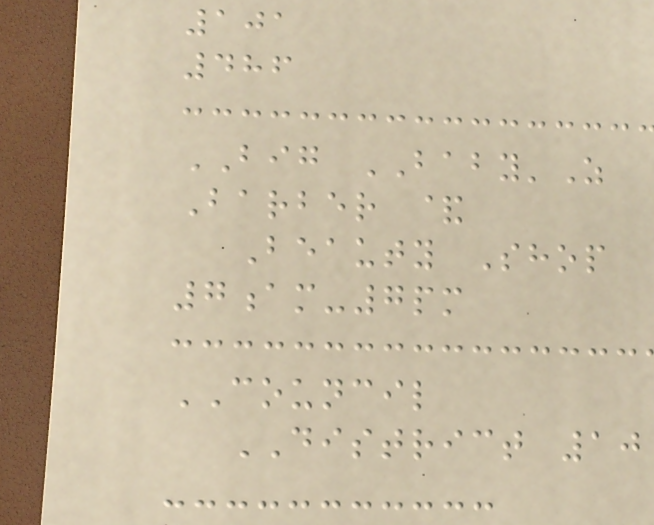101
486
BIG BABY'Z
Barber &
Beauty Shop
7am-7pm
COUNCIL
DISTRICT 10
